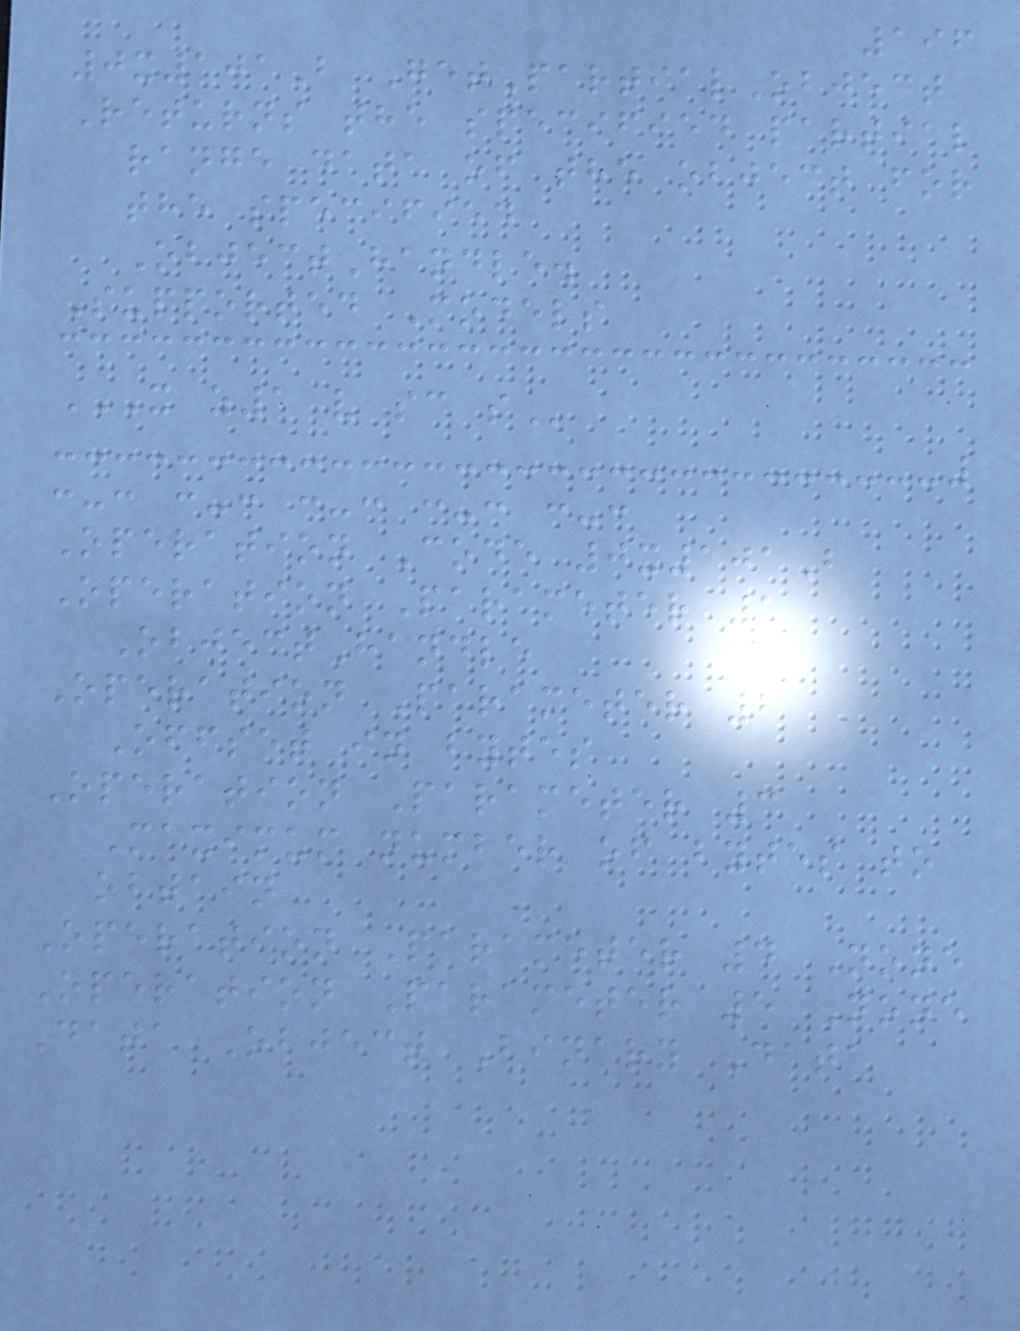196
0x101B GetPartialObject
Returns the specified partial
range data of the object for
the specified
ObjectHandle.
Supported Models
X Z1 V SC S
:-: :-: :-: :-: :-:
Operation Code 0x101B
Operation Parameter 1
ObjectHandle
Operation Parameter 2
Offset in bytes
Operation Parameter 3
Maximum number of bytes to
obtain
Operation Parameter 4 None
Operation Parameter 5 None
Data Object Binary Data
